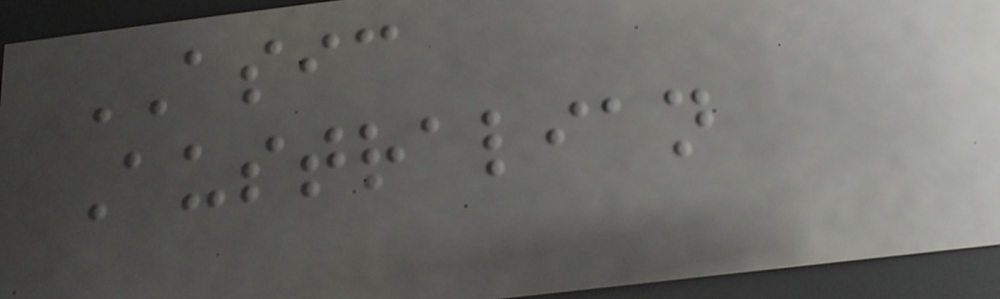ASIC
Australian
